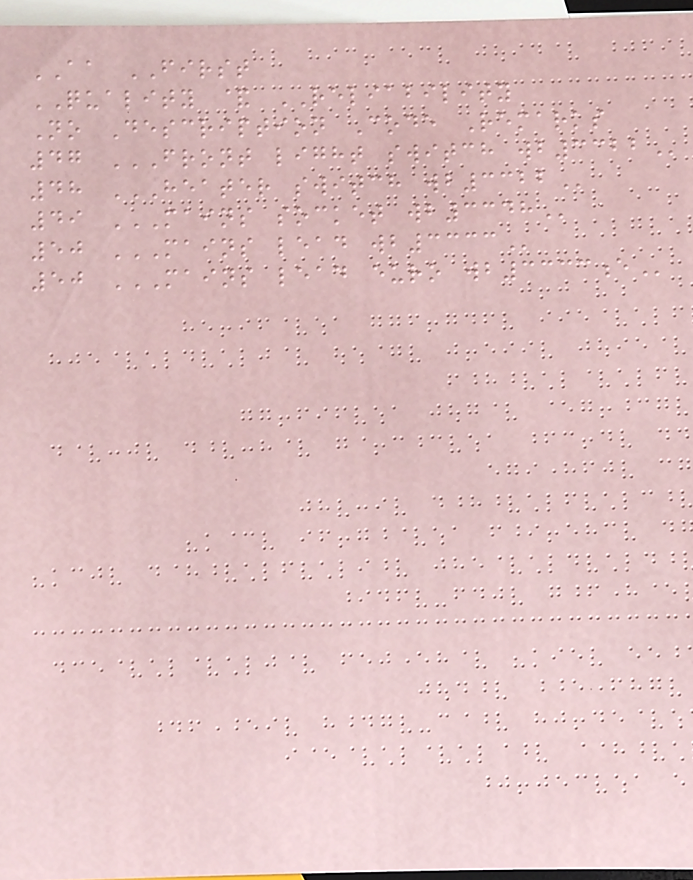AA FIRST
QUALITY & RELIABILITY
No Description Code Remarks
47 FRONT LIGHT SWITCH WB3322
48 HEATER SWITCH WB3322
49 MAINS SOCKET WB3348
50 MAINS LEAD WB3333
50 MAINS LEAD EURO WB3333E
